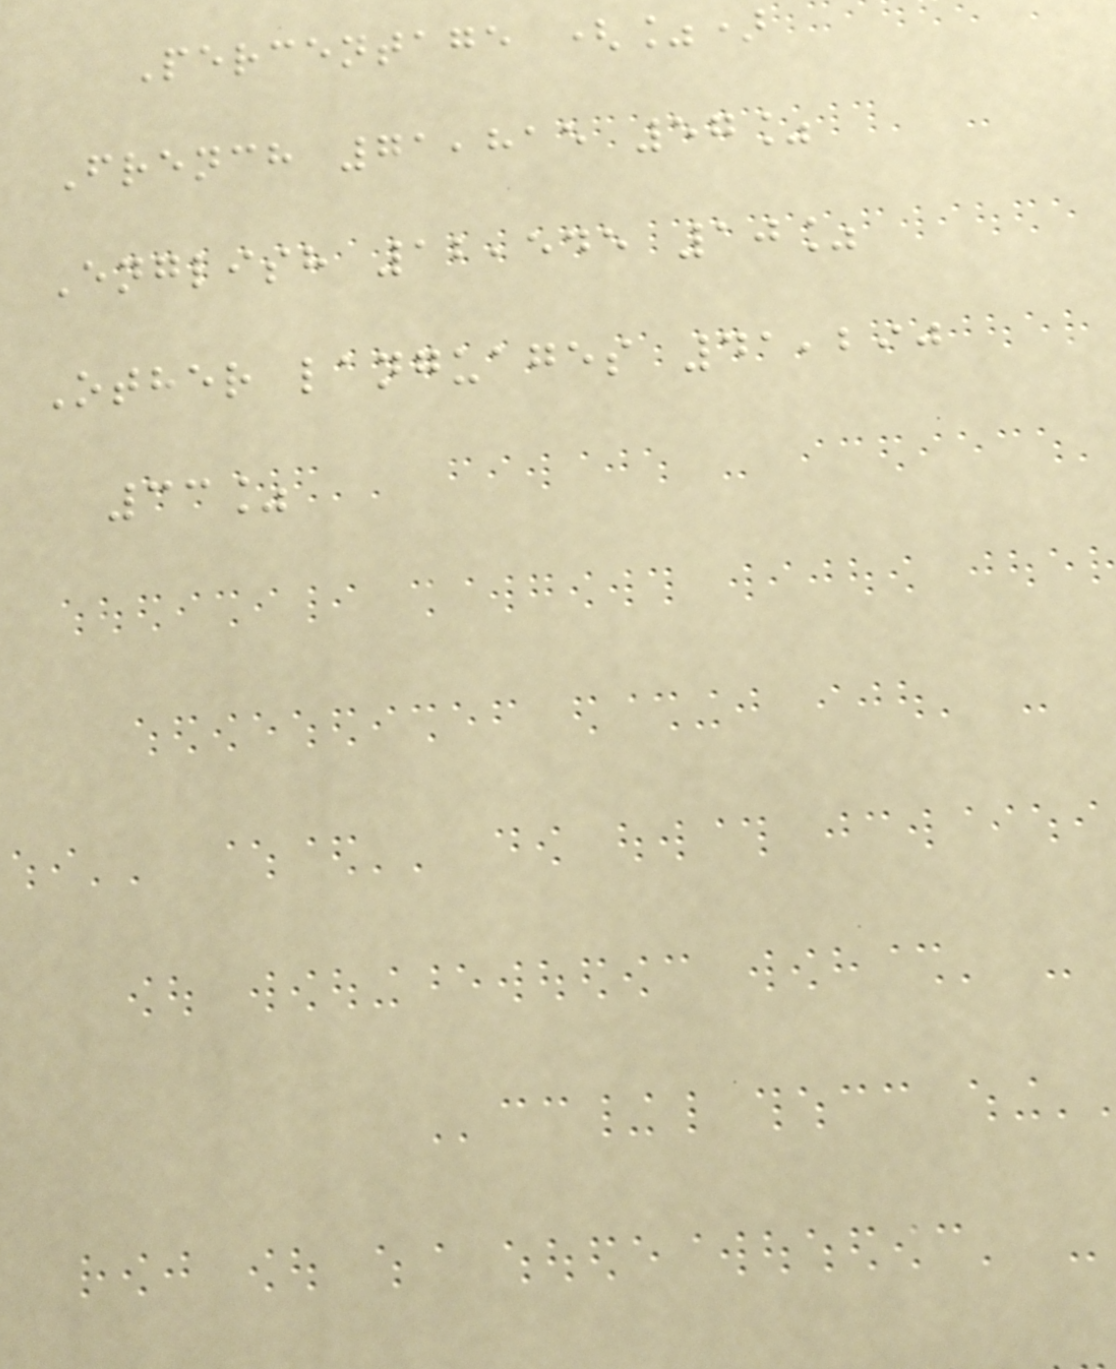Percentage (%)
French 71,815 57%
English 12,545 10%
Other languages 41,290
33%
